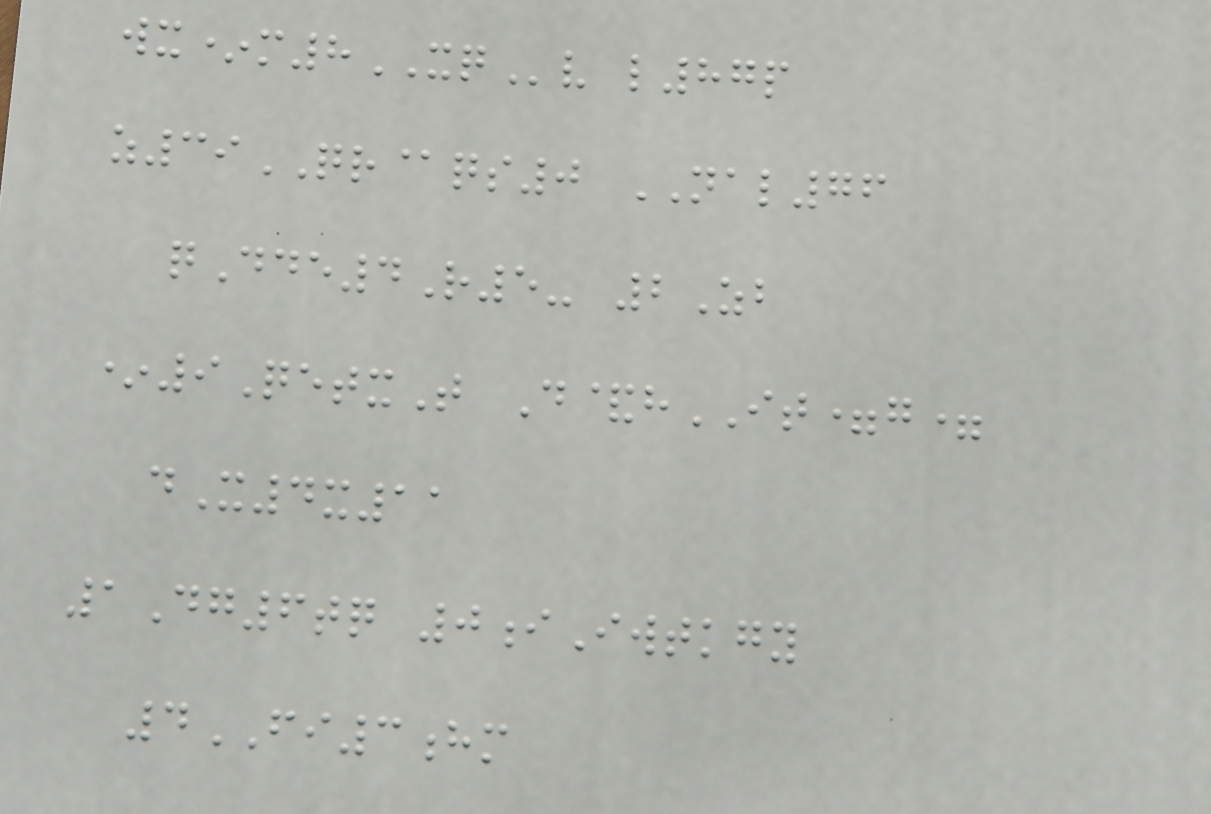wx*m8XQv l87p
z39QR@qs0 NAL76
qDde4R5- 2Zb
*9QetxT D&hIT=g=
dX4x11
1Dg6tq 0iIwtkgy
4FI3hm
